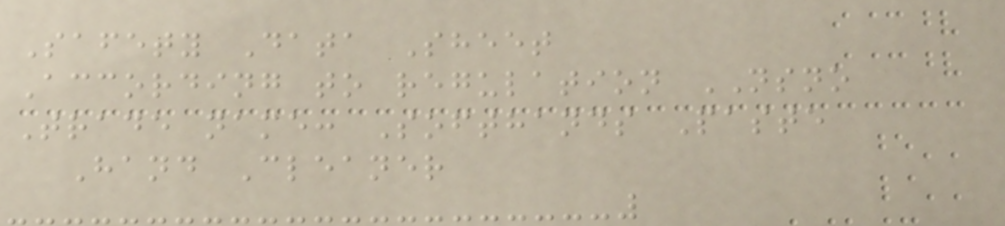Safety Data Sheet
According to regulation NSNO
Trade name: Softhands Paste
Hand Cleaner
